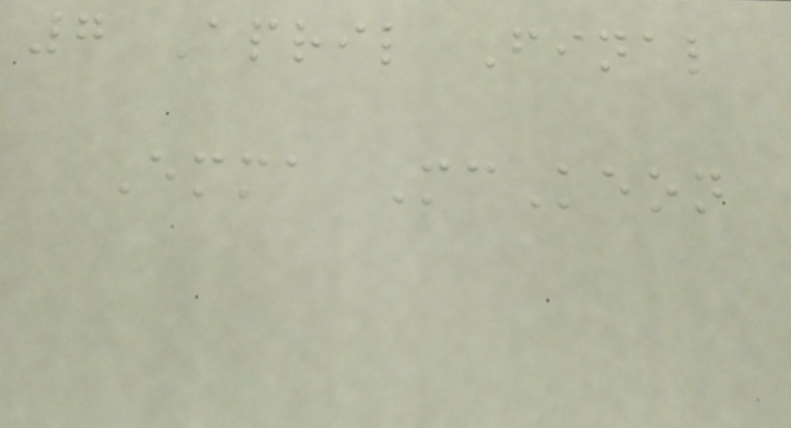7 April Final
Emma McKeon
